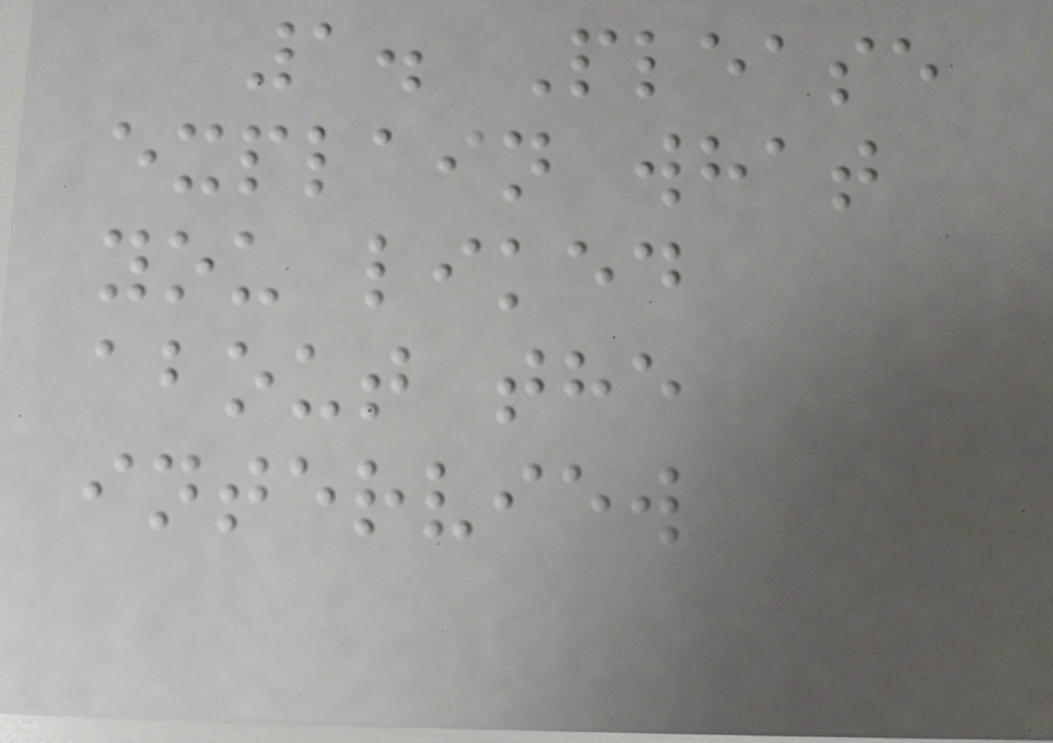1. Please
explain what
you liked
about the
interview
